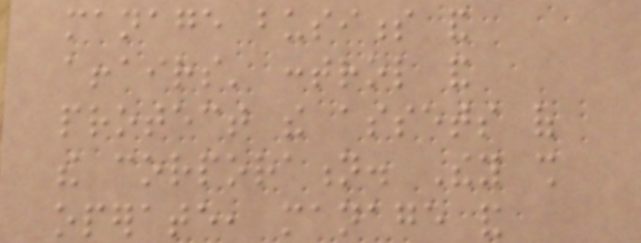manage business and
affairs' control and
protect the assets of
the corporation. They shall
operate, manage and
